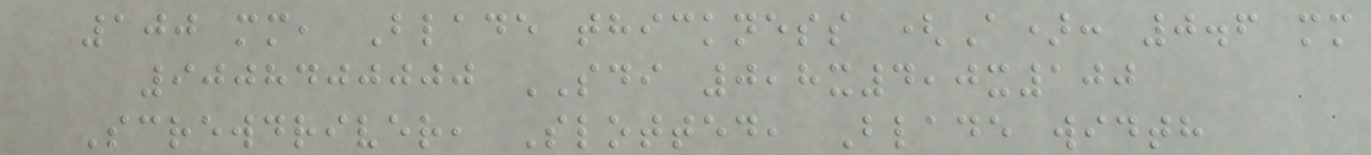100 mm, Blade thickness (A): 0.6 mm
9008400000 SDI 0,8x4,0x100
Screwdriver, Slotted, Blade width
